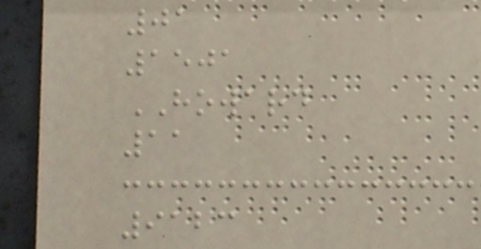01
1501
HOWARD
11
9123
